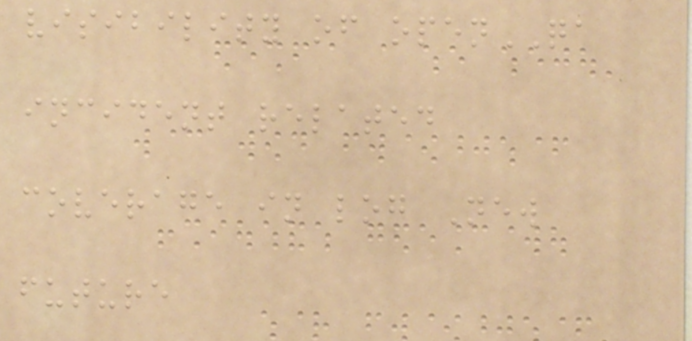visibility of openQA
incident related
coverage in log New
future
